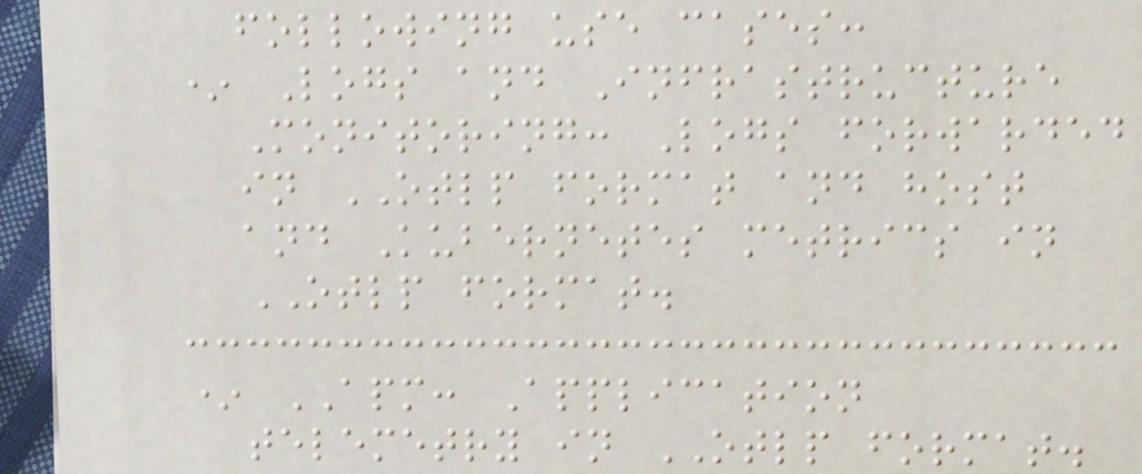following use cases:
* Logs and Infrastructure
Monitoring: Logs forwarded
in OTLP format and host
and Kubernetes metrics in
OTLP format.
* APM: Application
telemetry in OTLP format.
